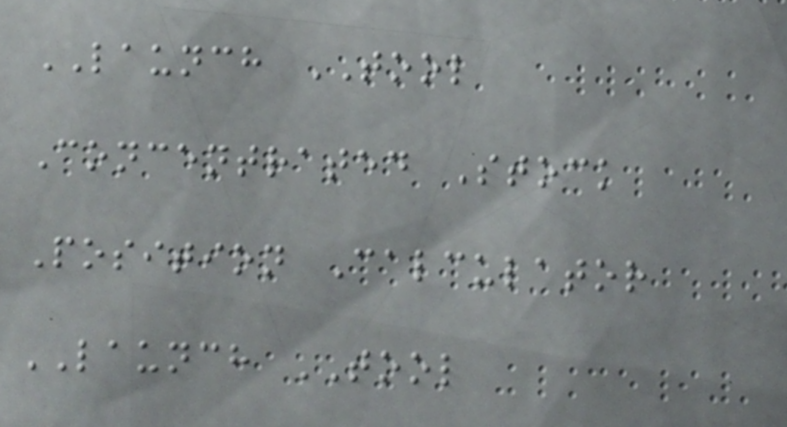LAUNCH TOOL
Concentrated Stock
Position Calculator
LAUNCH TOOL
